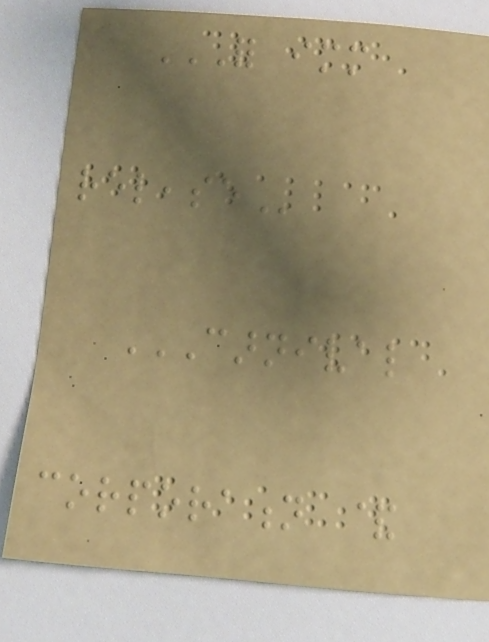FOR IMMEDIATE
RELEASE
CARNIVAL
CORPORATION &
